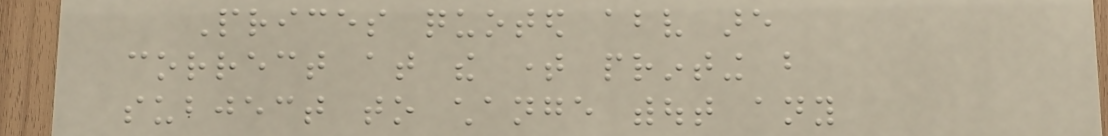Prices quoted above are
correct at the time printing but
subject to change without any
